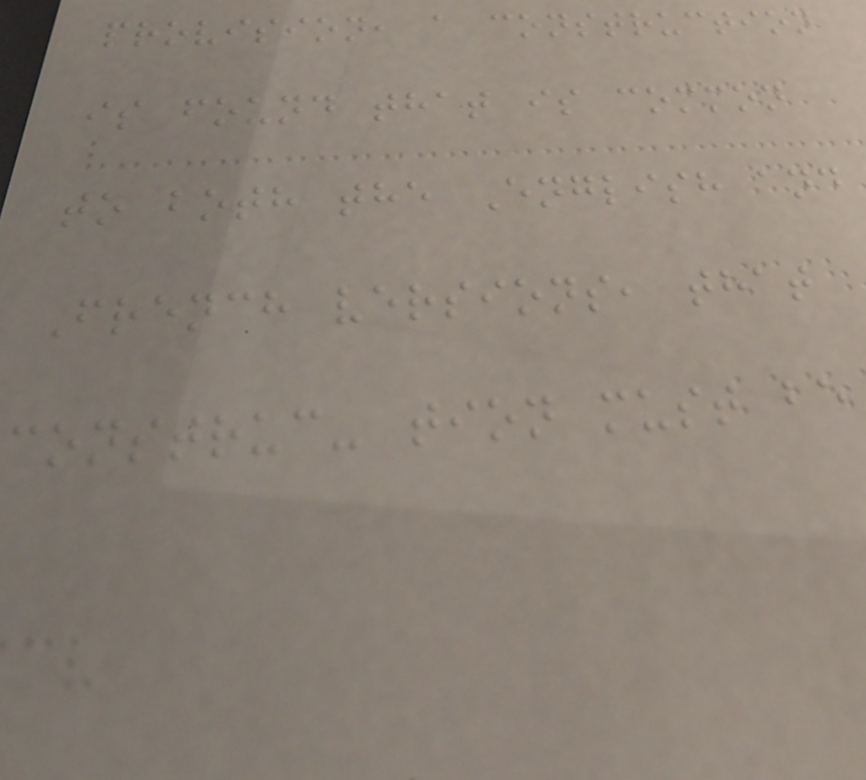provision, a construction
is found that is common
to both the English and
French versions, that
construc- tion must be
